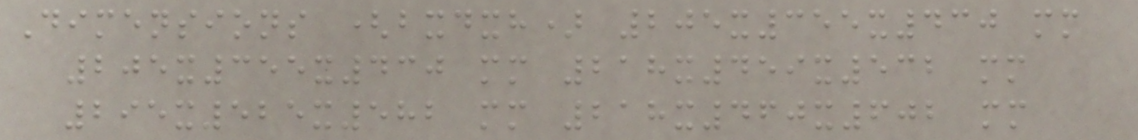Dimensions (bxdxh) 205x355x430 mm
205x355x430 mm 218x459x532 mm
295x525x582 mm 218x460x602 mm
